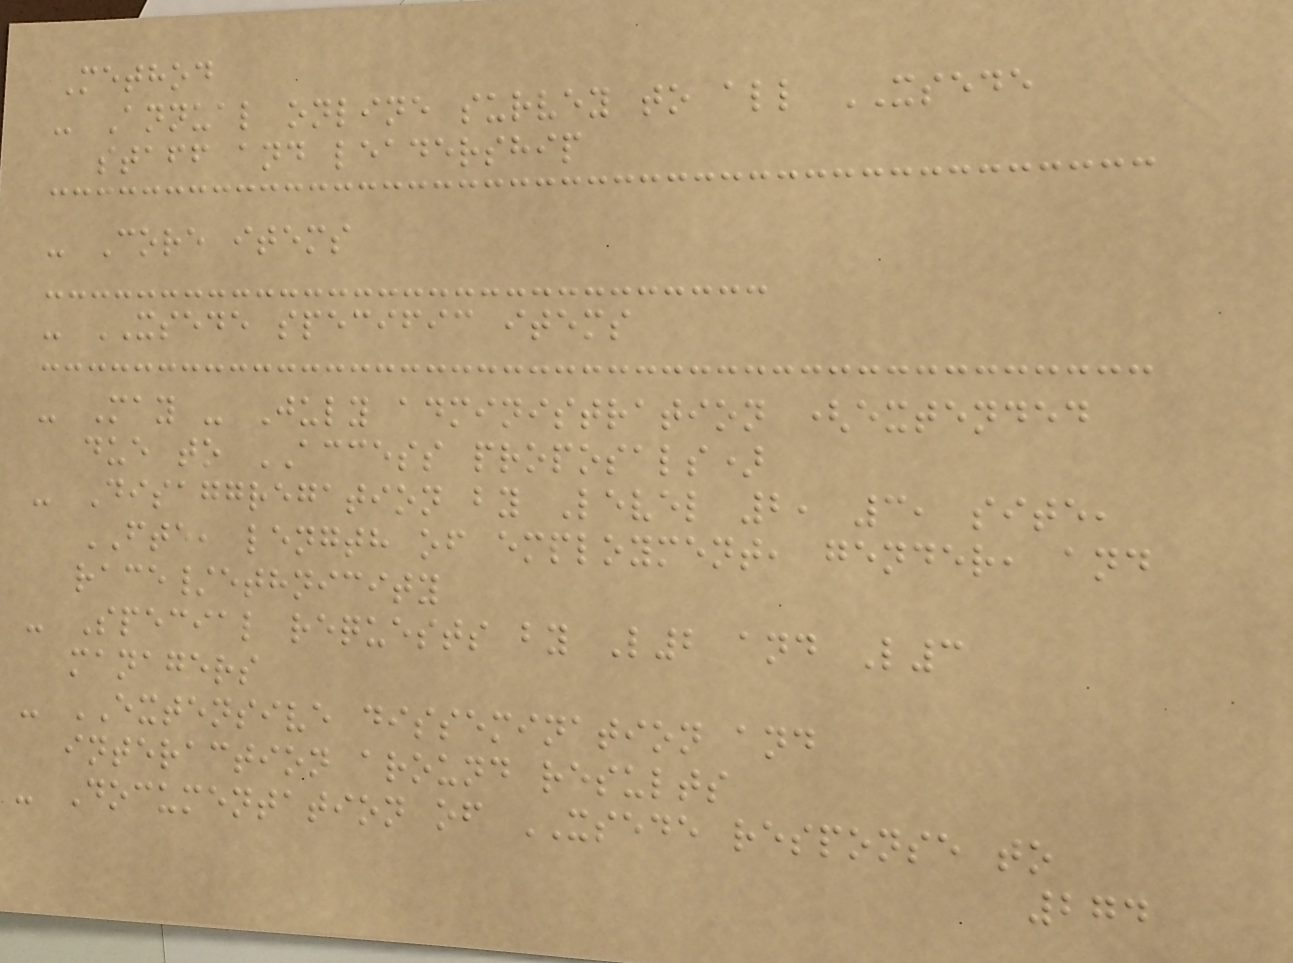Method
- Annual online survey to all XSEDE
staff and leadership
- Core items
- XSEDE specific items
- May - July administration (extended
due to ACCESS proposals)
- Disaggregation by Level 2, 3, site,
FTE, length of employment, gender, and
race/ethnicity
- Special requests by L2 and L3
managers
- EXTENSIVE dissemination and
interaction around results
- Documentation of XSEDE response to
274
